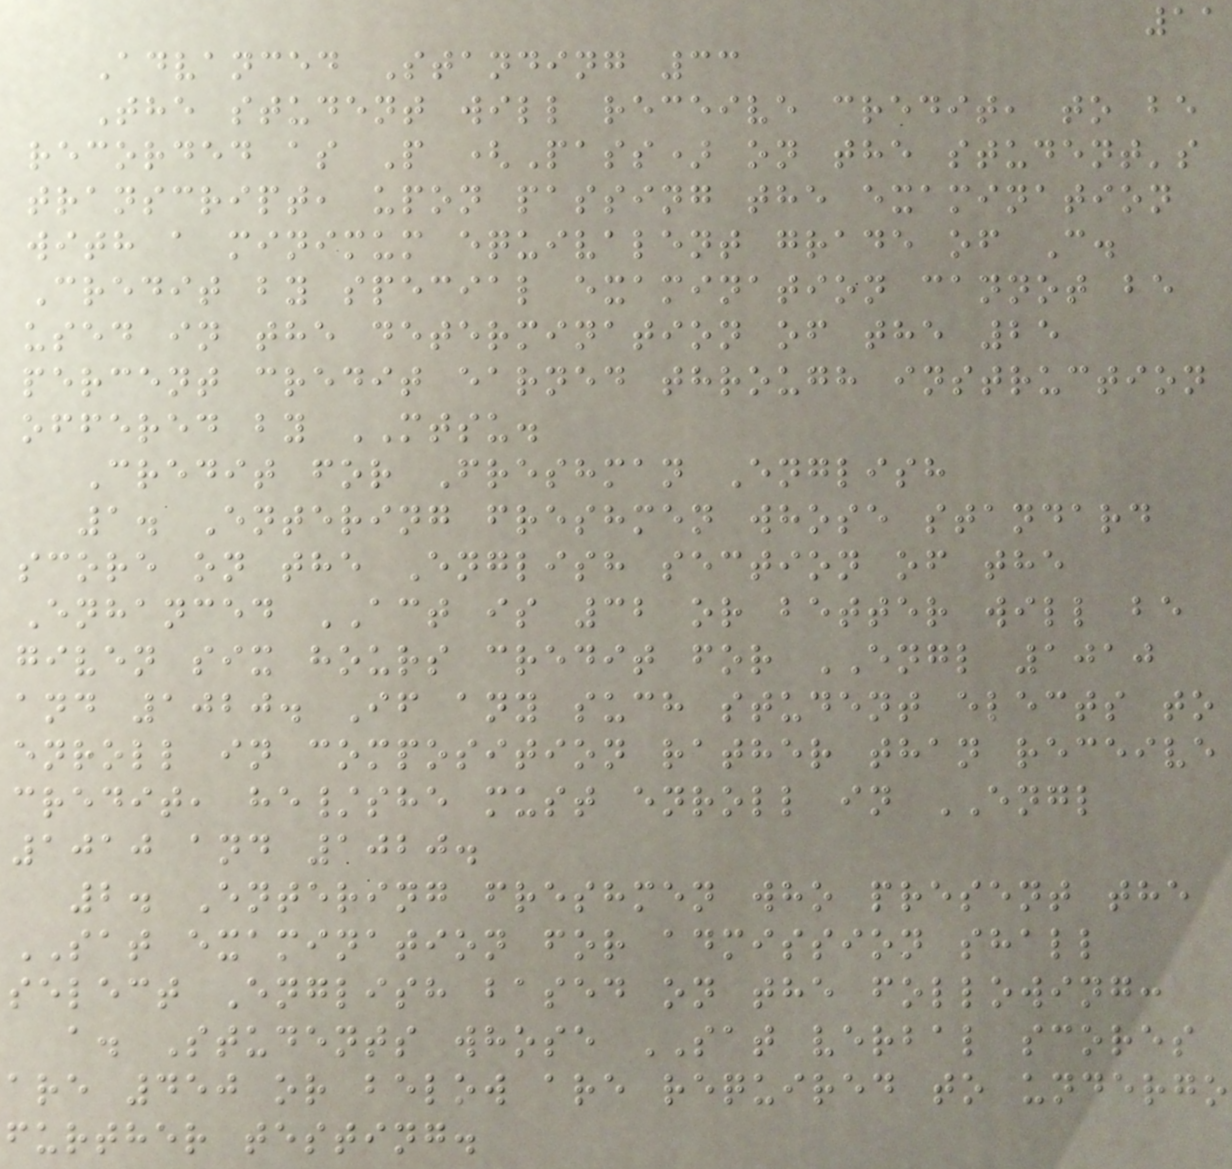11
Advanced Standing 33
The student will receive credit, to be
recorded as P (Pass) on the student's
transcript, upon passing the examination
with a minimum equivalent grade of C.
Credit by special examination cannot be
used in the determination of the 25
percent credit earned through instruction
offered by MTSU.
Credit for Freshman English
1. Entering freshmen whose standard
score on the English section of the
Enhanced ACT is 32 or better will be
given six hours credit for ENGL 1010
and 1020. If any such student elects to
enroll in composition rather than receive
credit, he/she must enroll in ENGL
1010 and 1020.
2. Entering freshmen who present the
SAT examination for admission shall
select English based on the following:
a. Students whose SAT verbal scores
are 450 or below are required to undergo
further testing.
